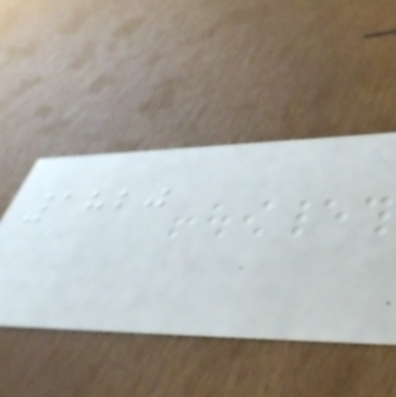1820
